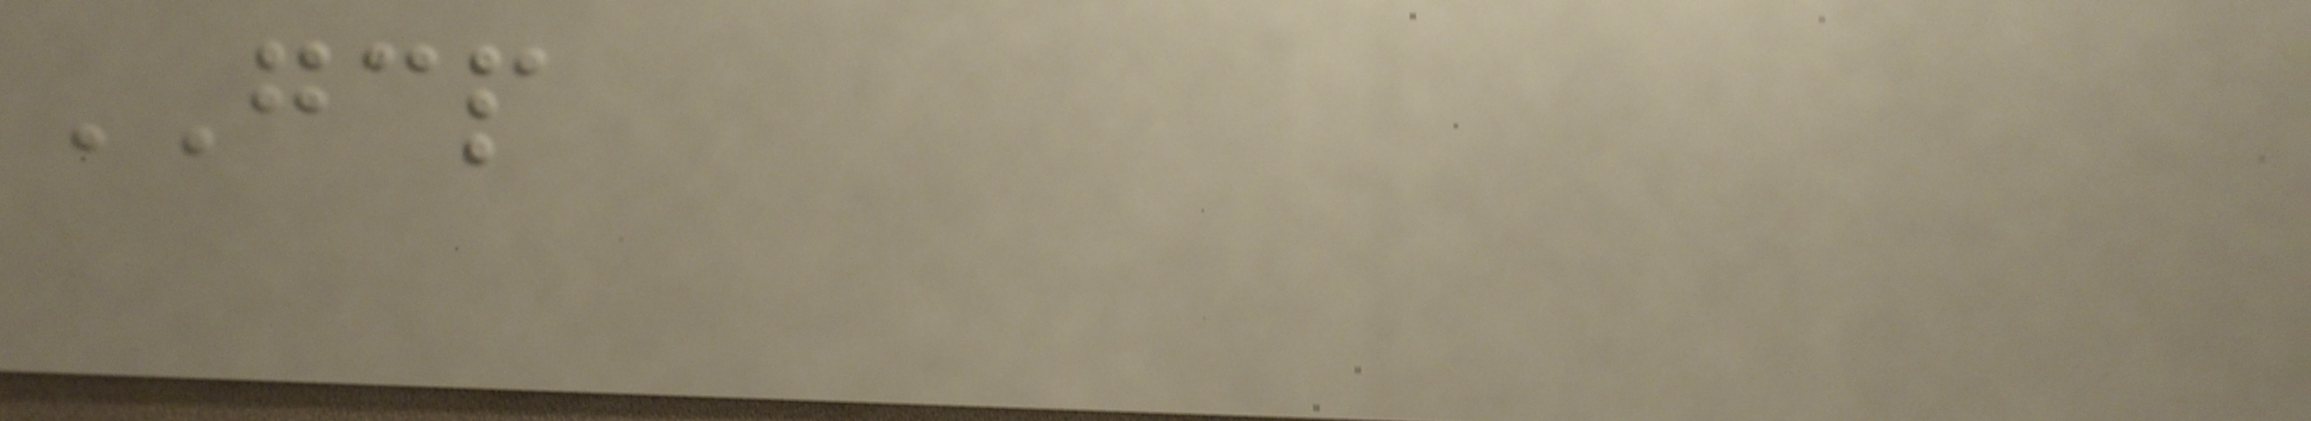GCP
